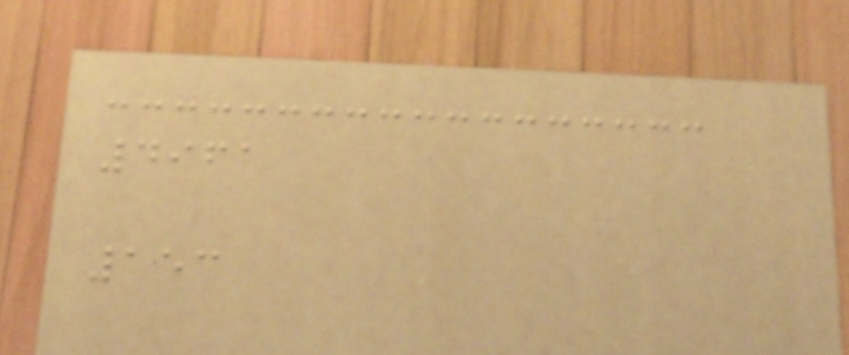4961
153
